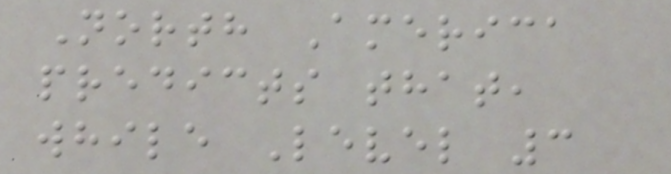North America
predicts that,
while Level 3
